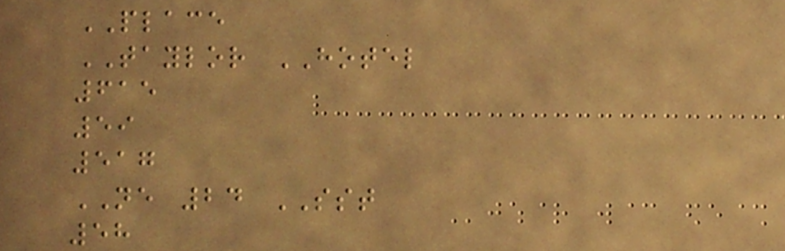PLACE
TAYLOR HOTEL
615
59
517
NE 24 SST
58
